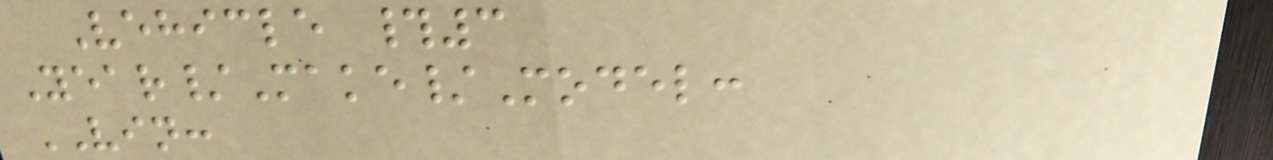Vehicle #3
Year/Make/Model:
VIN:
